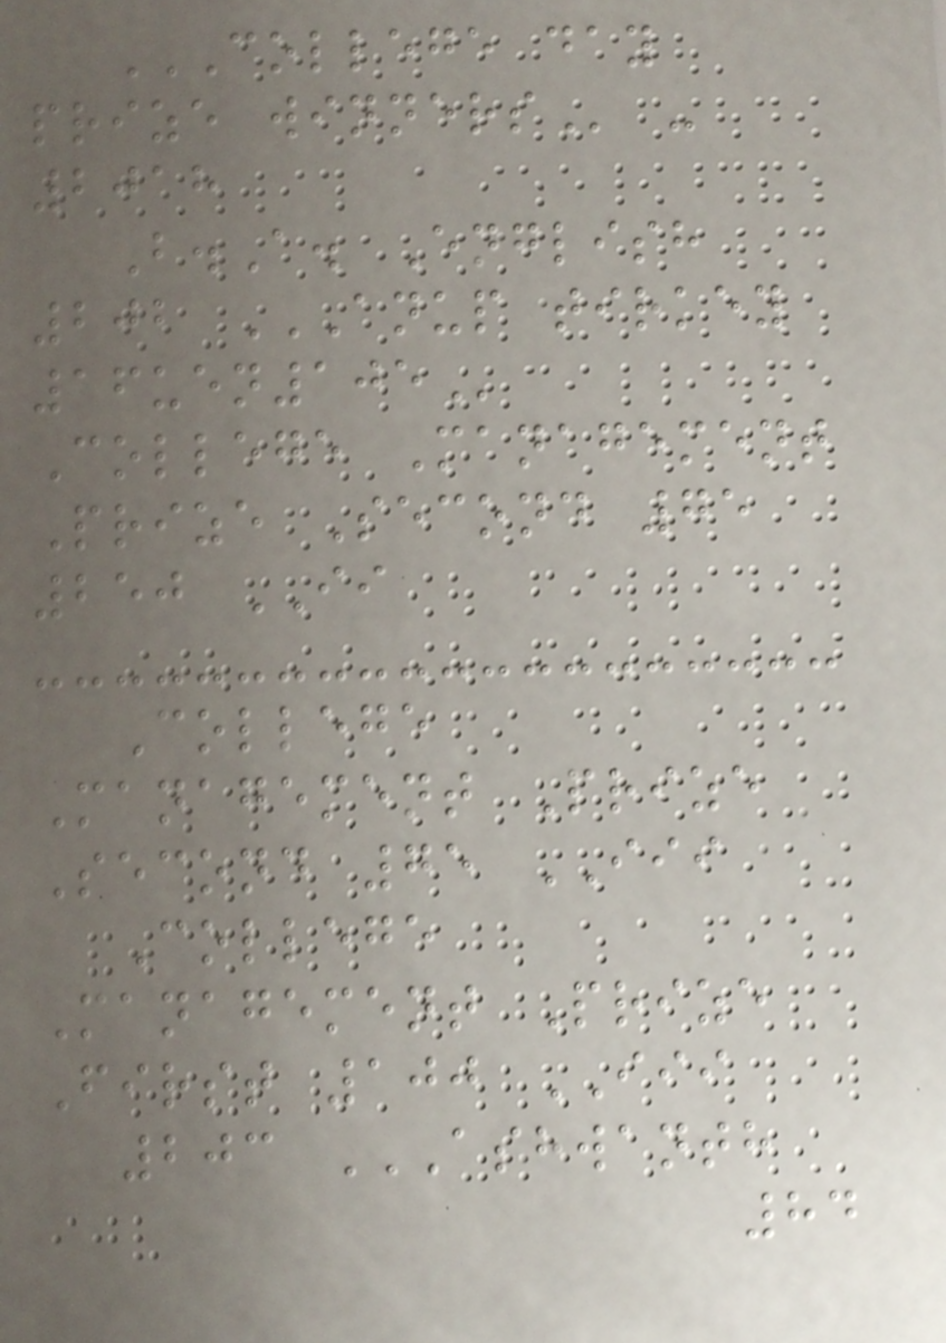COLLEGE DAY
PRIZE WINNERS -
2018
B.A. English
202 ANUP TIRKEY
16UEN105
College Management
Prize Second 75
250 II
College
Management Prize
Second 75 III
College
Management Prize
First 100 III
203 ASHWANTH
84
